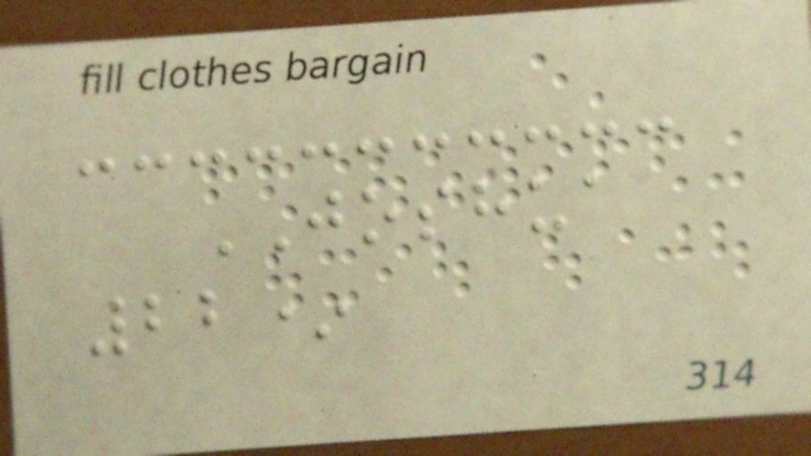JOSHUA
22*
